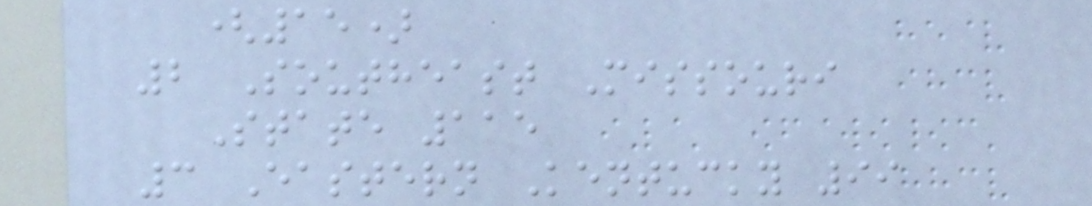(15)
2 Southeast Missouri
State 115
3 Eastern Kentucky 99
